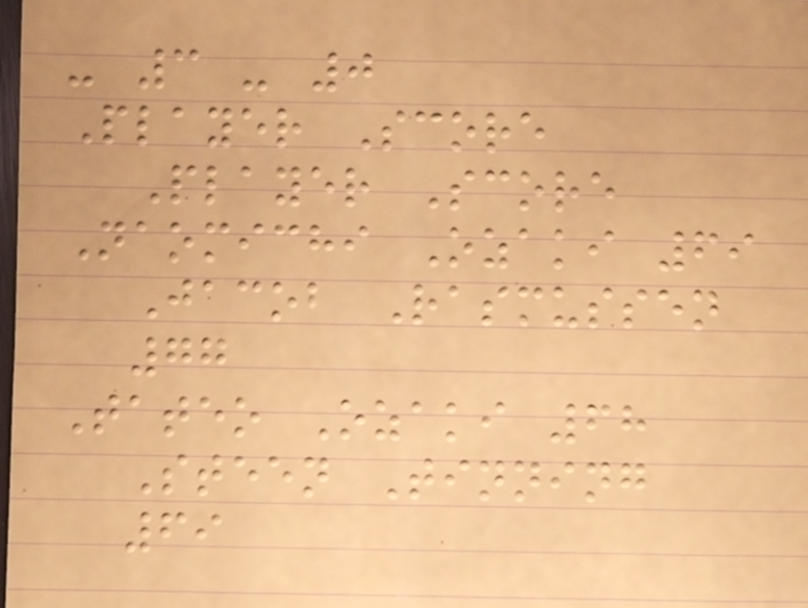- 3 - 0
Player Score
Player Score
Naomichi Ozaki 69
Jacob Rasmussen
77
Tateo Ozaki 68
Steen Tinning
69
